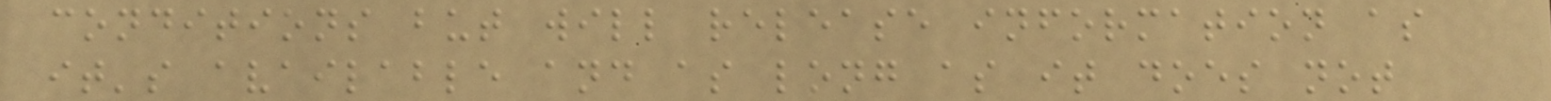conditions but will release information as
it's available and as long as it does not
